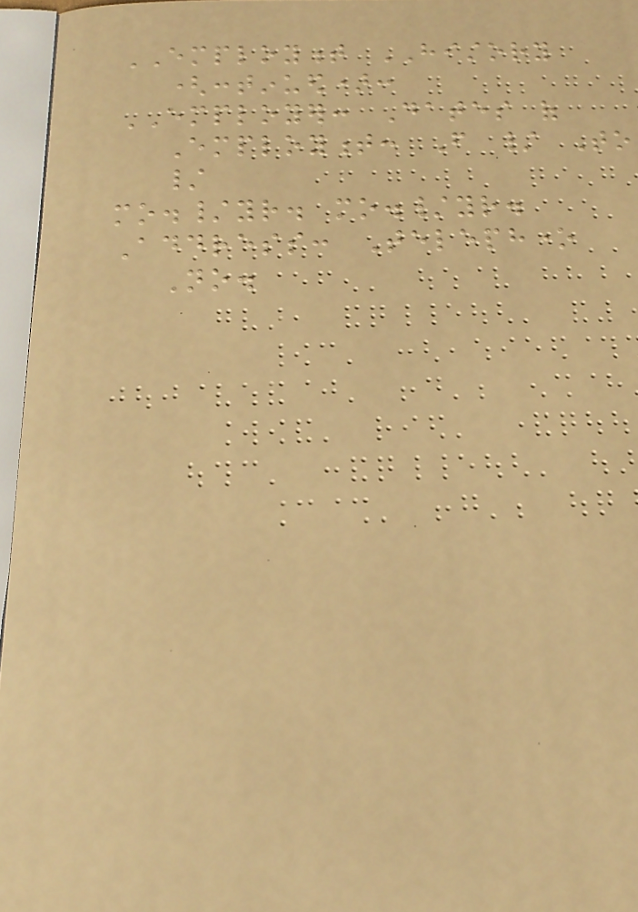EMPLOYMENT HISTORY
(continued):
EMPLOYER: Dates of
Employment: From / To
/
mo./yr. mo./yr.
Address: Telephone
No.
